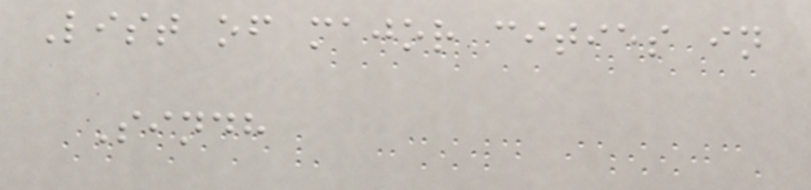List of major cities in
Sindh
